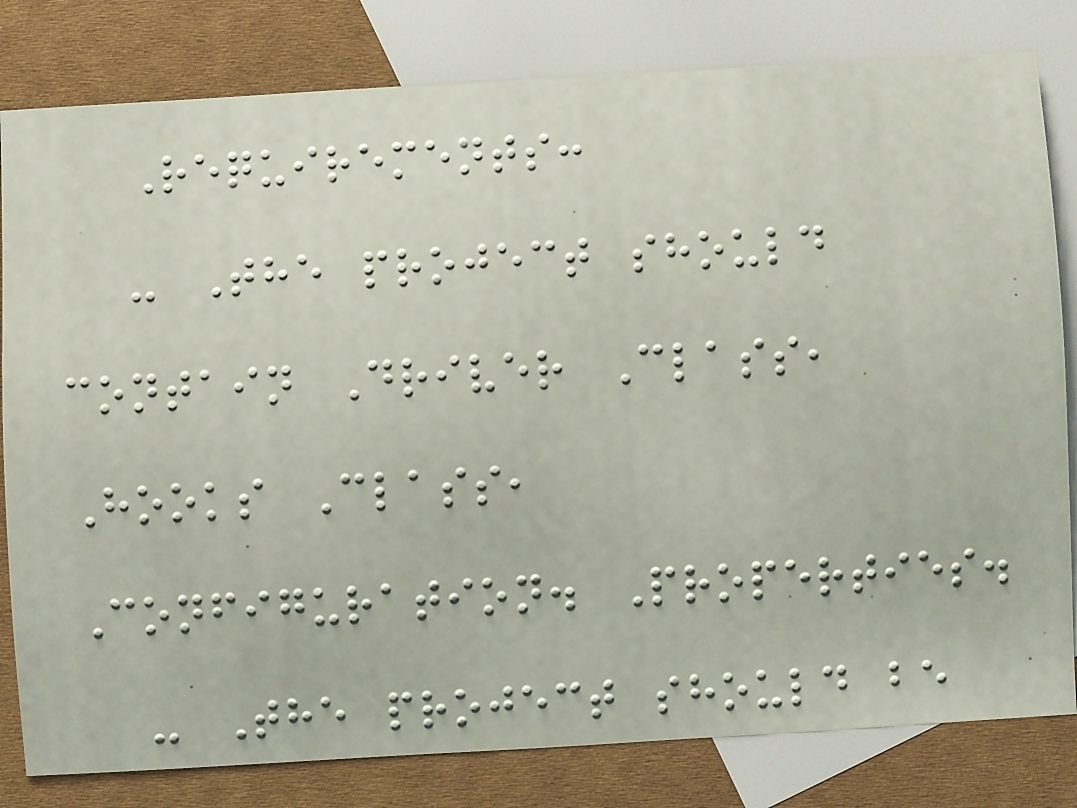Requirements:
- The project should
contain Driver Class,
Hooks Class,
Configuration. Properties.
- The project should be
